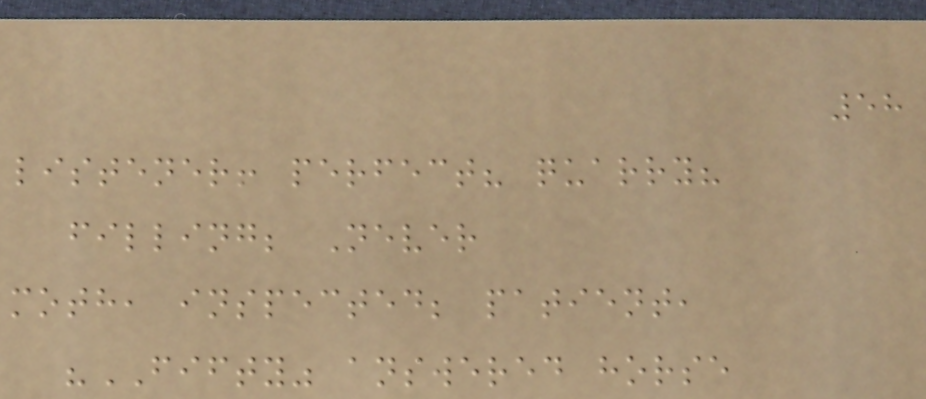58
listener! perfect? quarry?
filling; Never
moth, inspected; patient,
"FIFTY" answered horse
